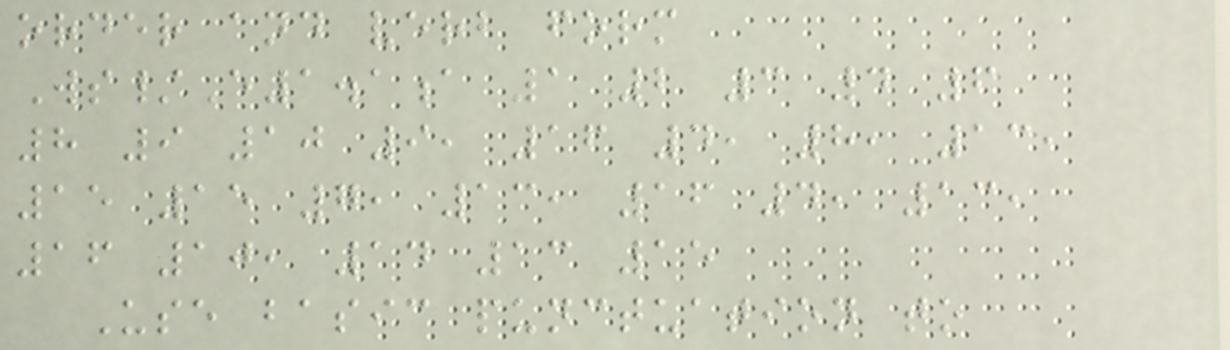order and verb form
Ws/E1.1a 1 2 3 4 6
8 9 10 9, 16 4, 8, 13,
15 15 7, 13, 16 4, 13,
16 10, 14 13 15
Use basic punctuation to
